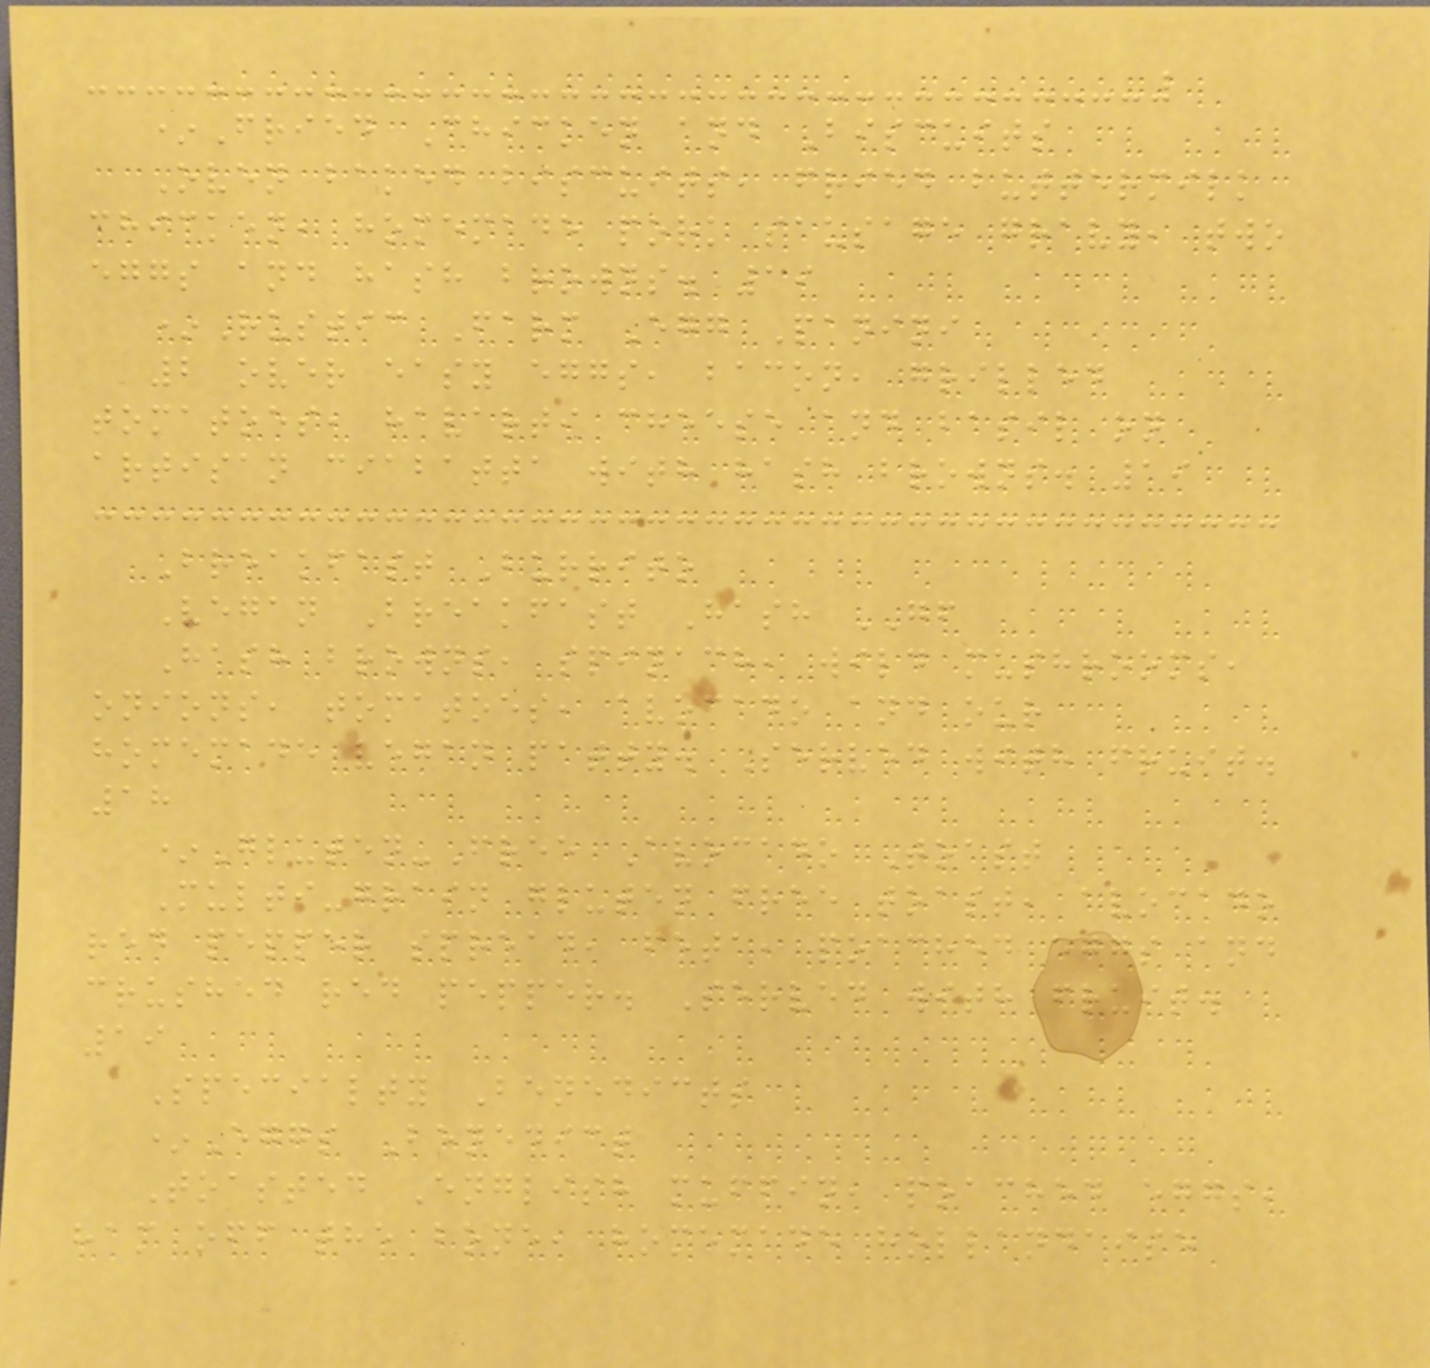*Fried Chicken and Biscuits
Oven baked biscuits, fried buttermilk
chicken, homemade pork sausage gravy, two
eggs and hash browns. 19
*Rustic Farm Egg Panini
2 over easy eggs, bacon, grilled
tomatoes, havarti cheese and basil on
artisan ciabatta with hash browns. 19
Breakfast Burrito
Vegan Breakfast Hash GF
Hash browns, spinach, wild mushrooms,
onions, tomatoes, avocado and our
homemade vegan patty. Served with fruit.
18
*Gluten-Free Avocado Toast
Multi-grain gluten free toast, avocado
red pepper spread, feta, poached eggs and
crushed red pepper. Served with fruit.
19
Specialty Benedicts
*Eggs Benedict
Toasted English muffin, poached eggs,
ham off the bone, homemade hollandaise
